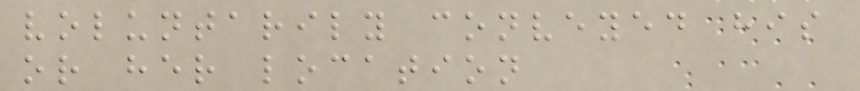voluntarily conveyed his
or her location
